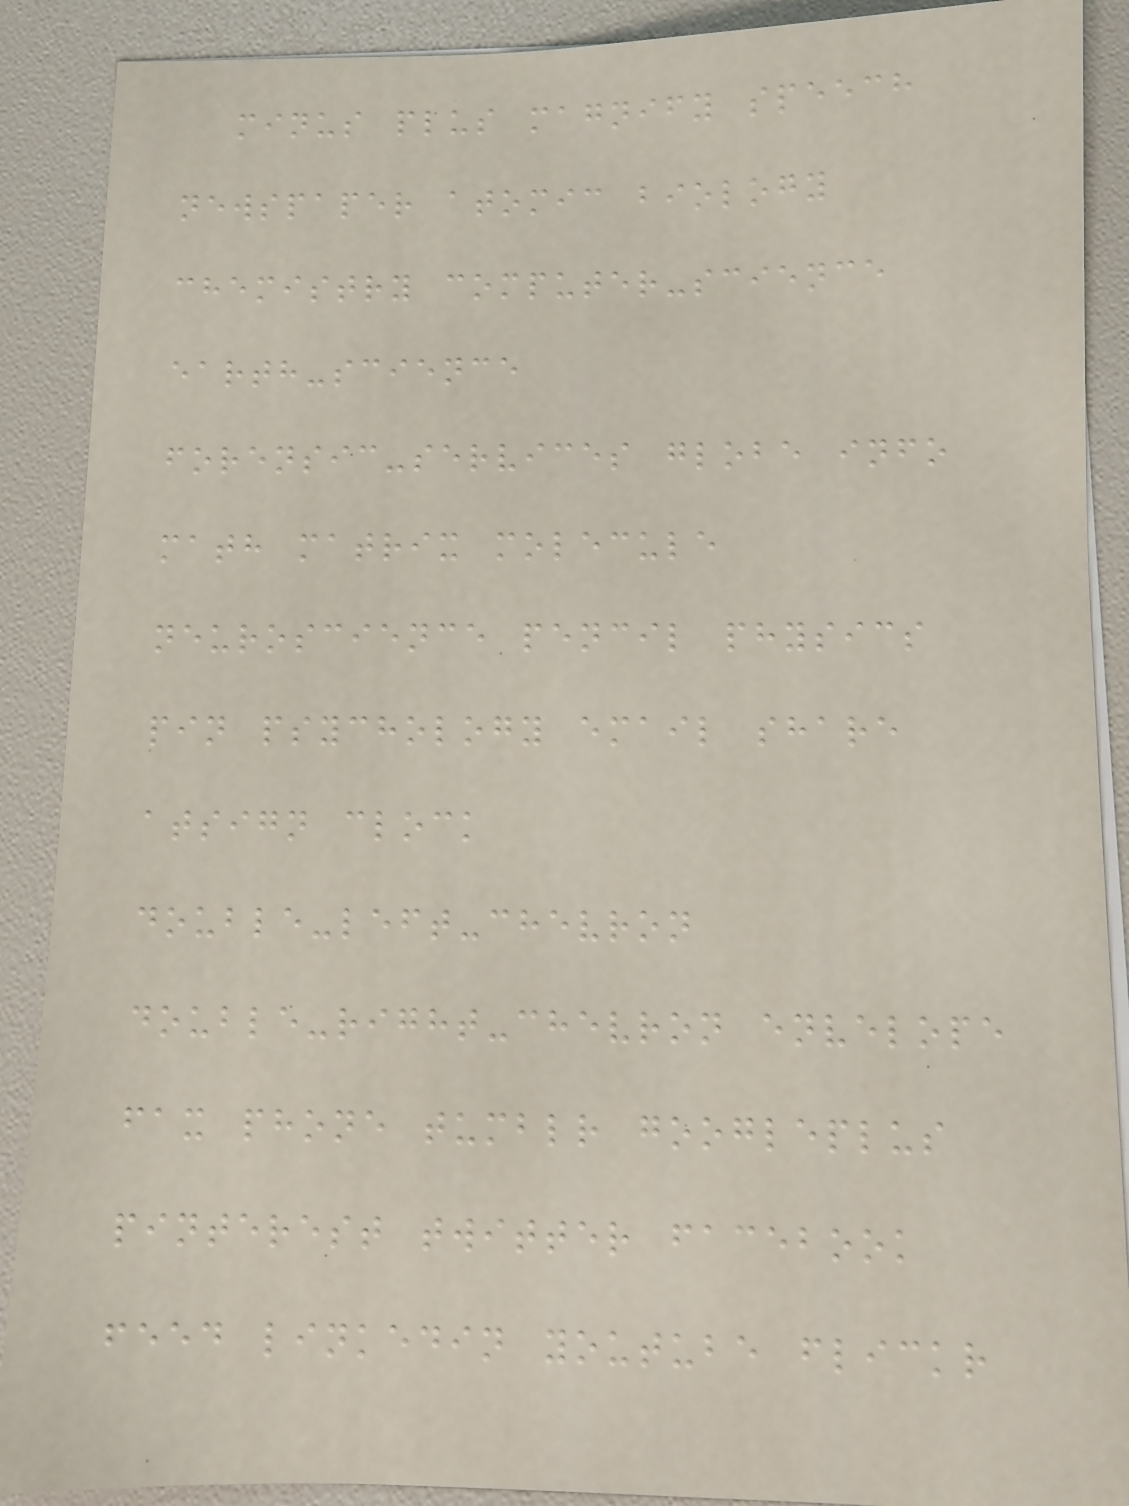minus plus magnify speech
newspaper atomic biology
chemistry computer-science
earth-science
forensic-services globe info
math matrix molecule
neuroscience pencil physics
pin psychology email share
atsign clock
double-left-chevron
double-right-chevron envelope
fax phone tumblr googleplus
pinterest twitter facebook
feed linkedin youtube flickr
